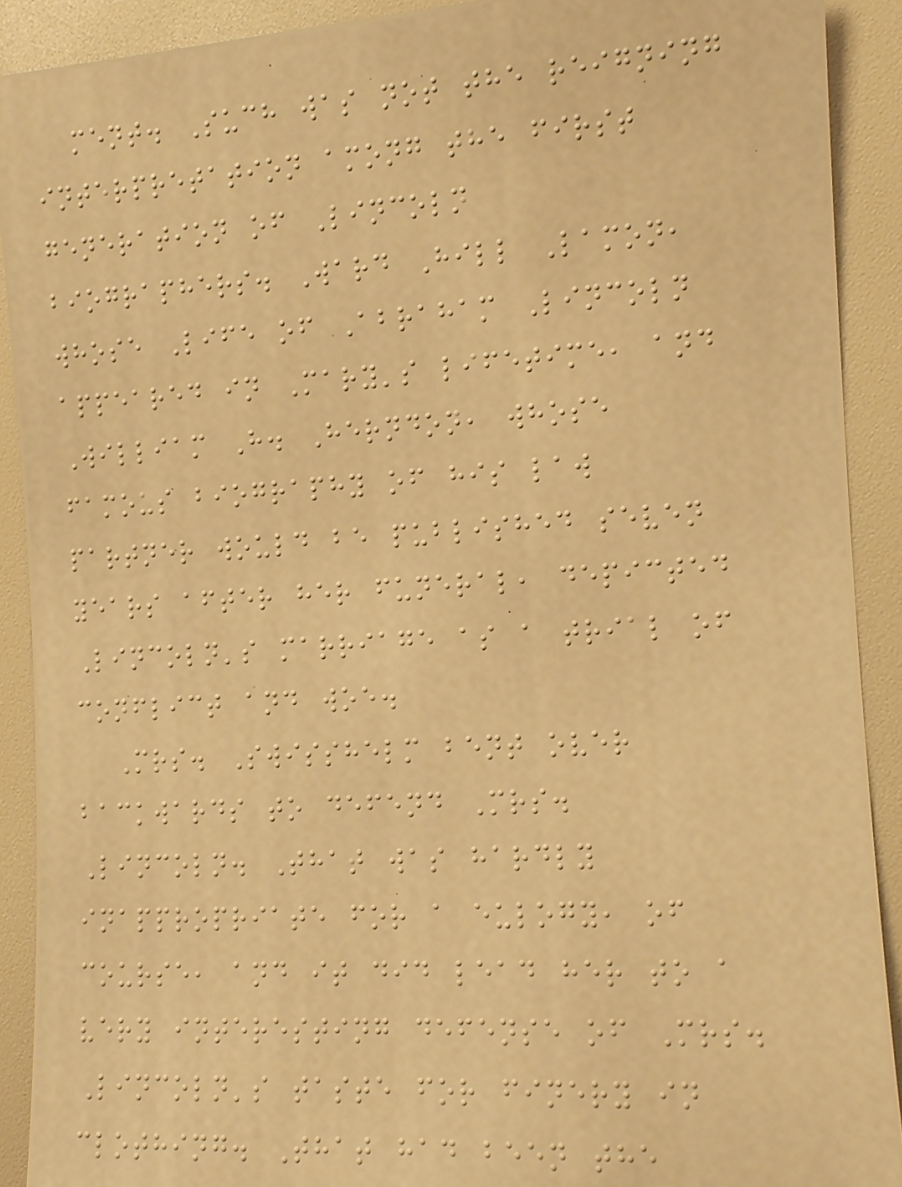ment. Such was not the reigning
interpretation among the first
generation of Lincoln
biographers. Ward Hill Lamon,
whose Life of Abraham Lincoln
appeared in Mary's lifetime, and
William H. Herndon, whose
famous biography of his law
partner would be published seven
years after her funeral, depicted
Lincoln's marriage as a trial of
conflict and woe.
Mrs. Swisshelm bent over
backwards to defend Mrs.
Lincoln. That was hardly
inappropriate for a eulogy, of
course, and it did lead her to a
very interesting defense of Mrs.
Lincoln's taste for finery in
clothing. That had been the
